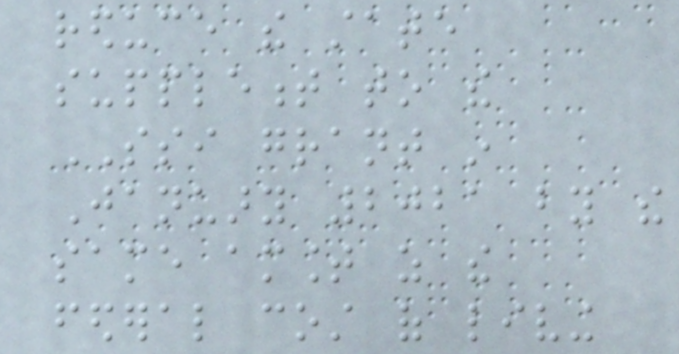reduce the state
supplement to the
SSI grant in
January 2021 by the
same amount as the
federal cost of living
